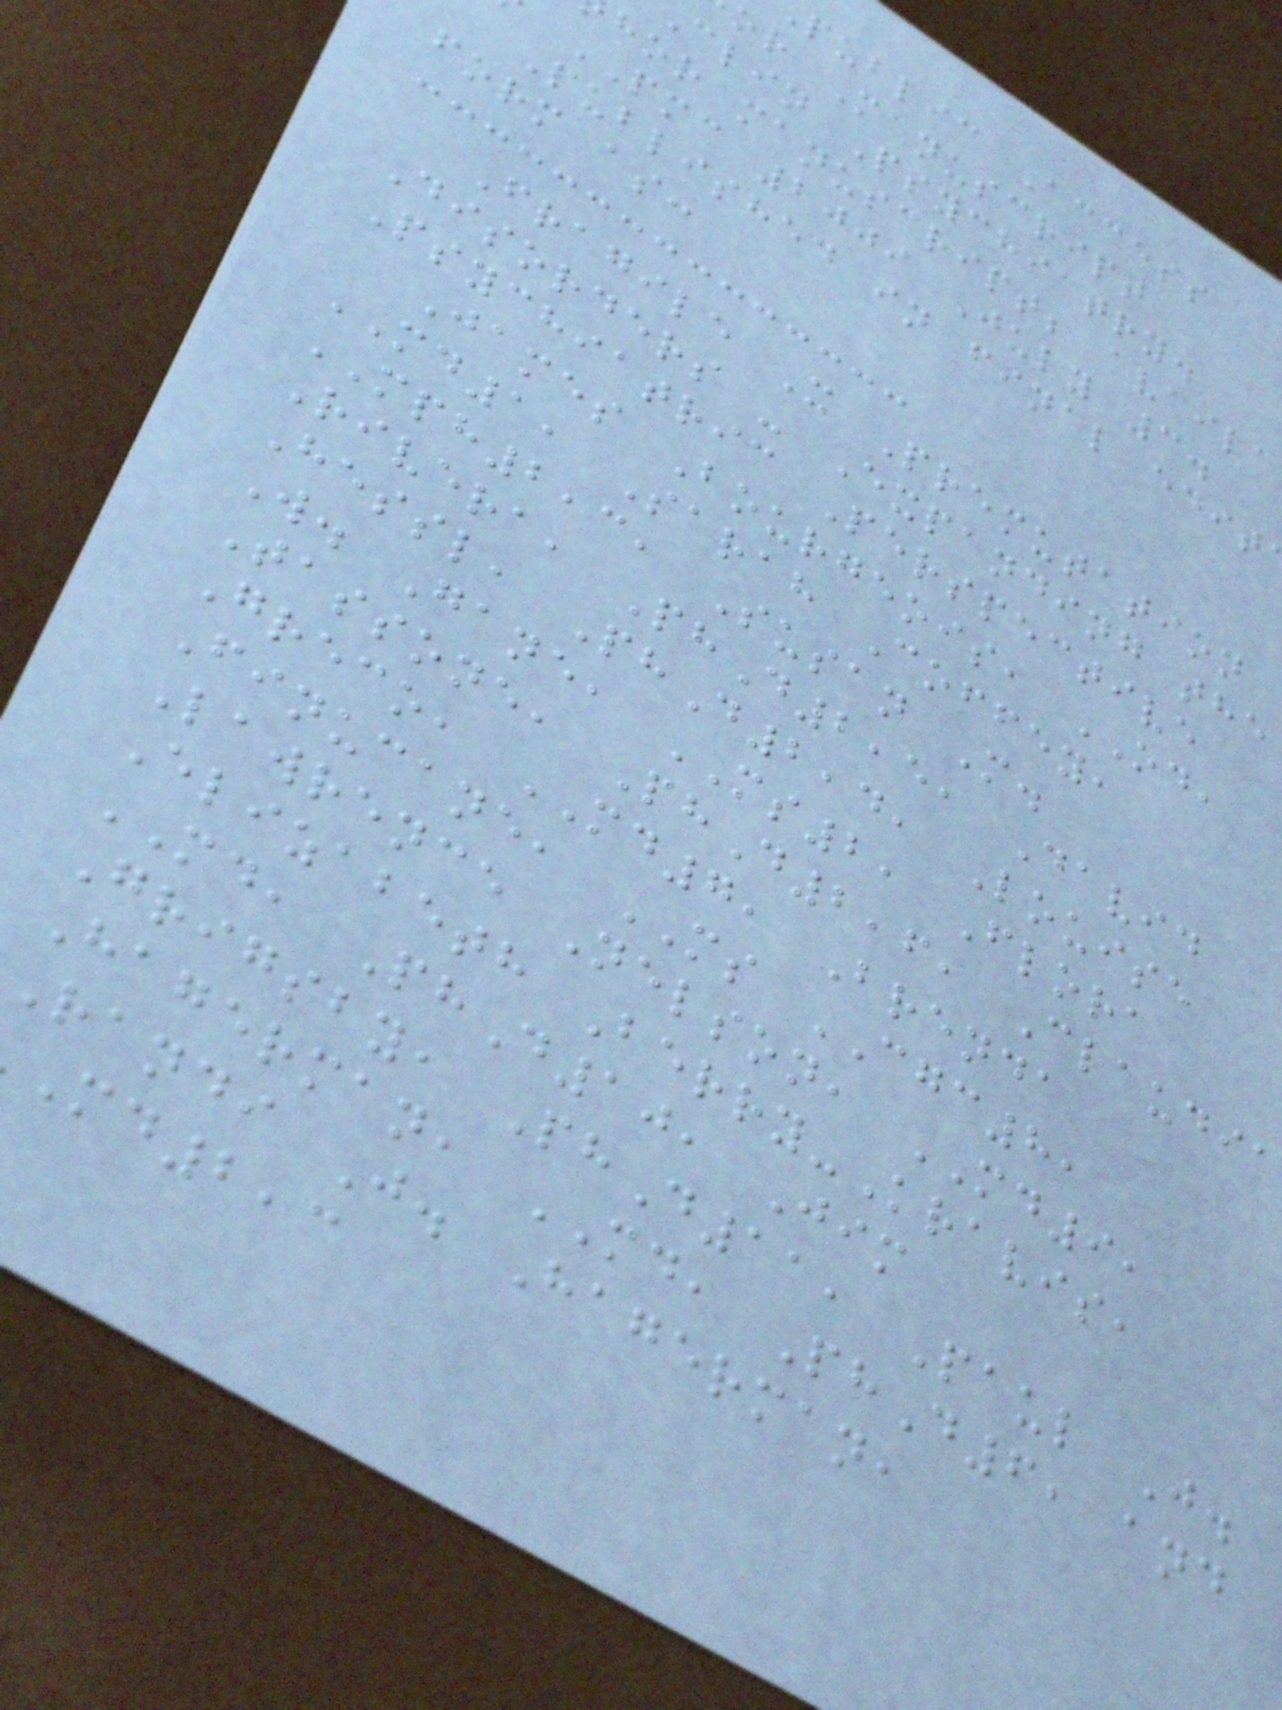public Access
or Manuscript
clin Psychiatry.
hor manuscript; availa
PMC 2009 July 3.
Published in final edit
form as:
Fragile X Premutation
Disorders - Expanding the
Psychiatric Perspective
James Bourgeois, OD,
MD1, Sarah Coffey,
MPH2,3, Susan M.
Rivera, PhD2,5, David
Hessl, PhD2,4, Louise
W. Gane, MS2, Flora
Tassone, PhD2,6, Claudia
Greco, MD7, Brenda
Finucane, MS CGC8,
Lawrence Nelson, MD9,
Elizabeth Berry-Kravis,
MD, PhD10, Jim
Grigsby, PhD11, Paul J.
Hagerman, MD, PhD6, and
Randi J. Hagerman,
md2,3
